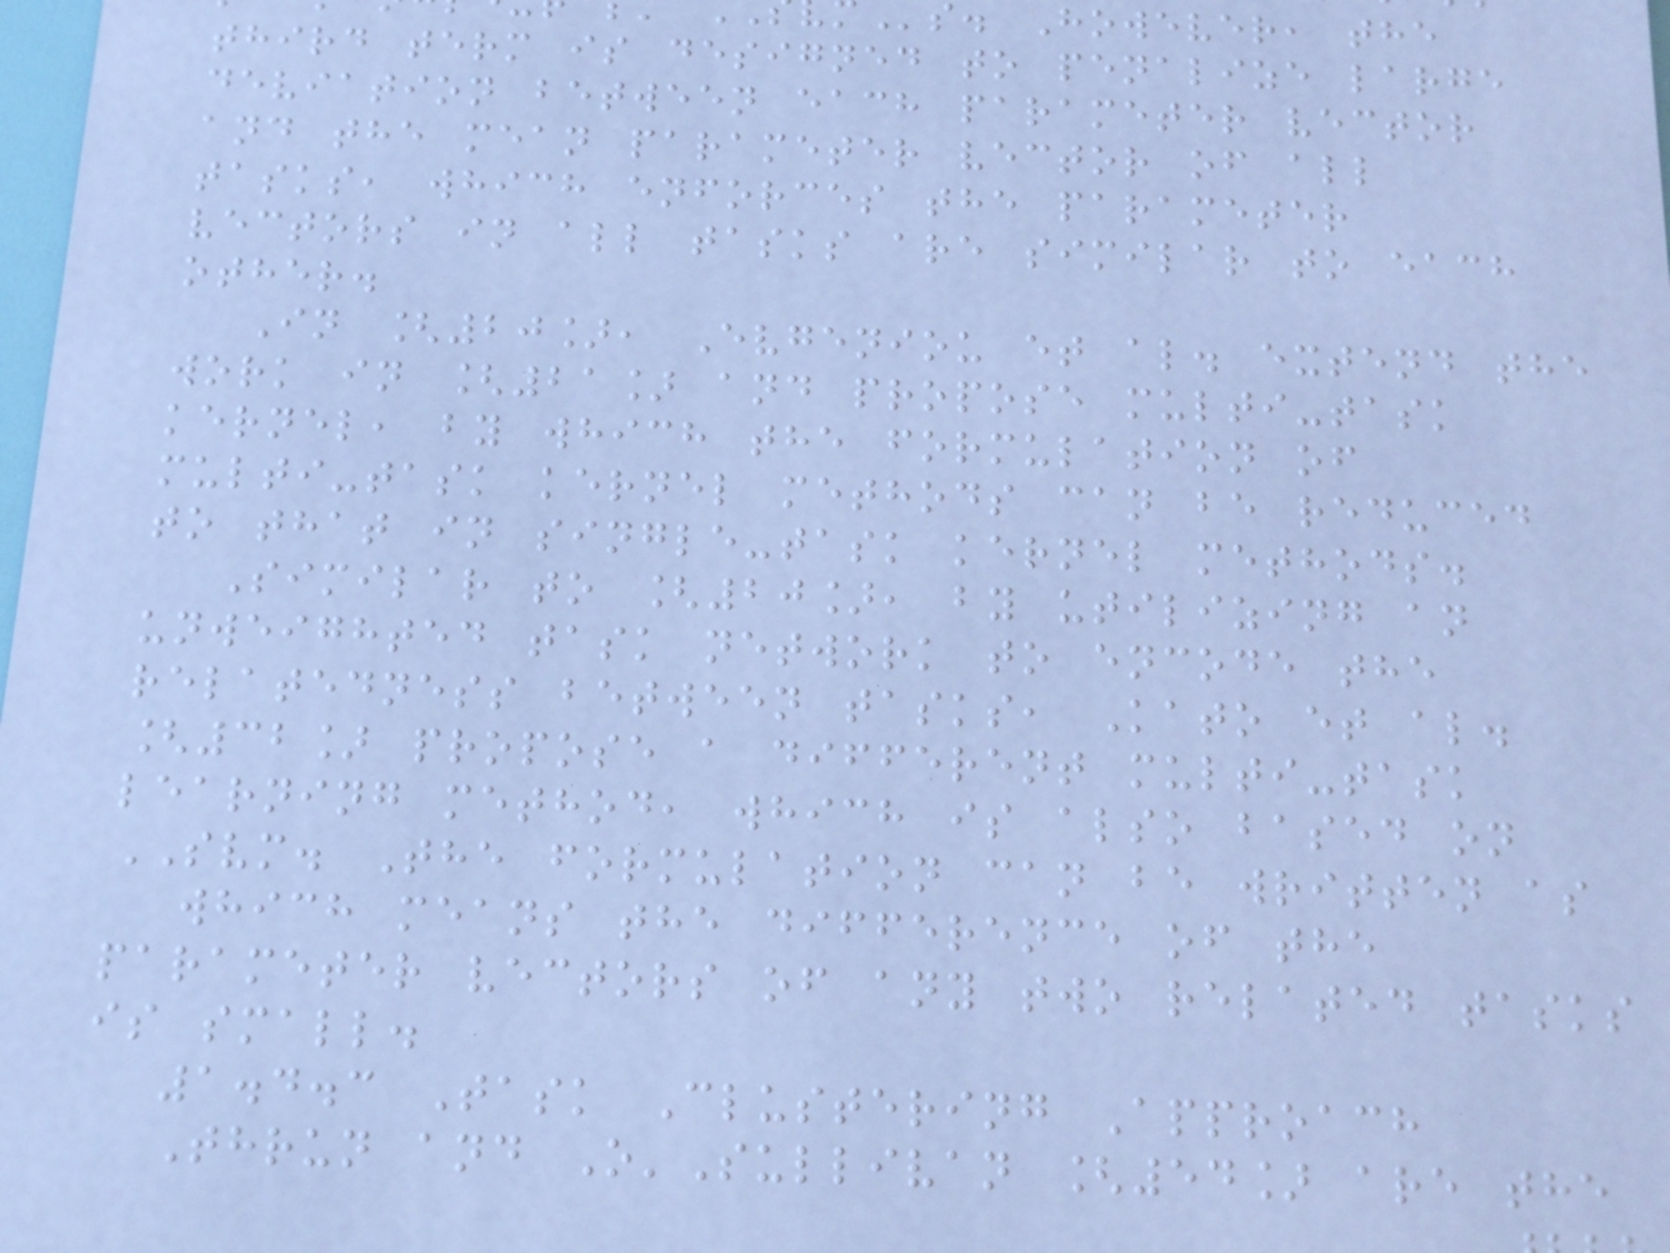s. However, the
third term is designed to penalize large
deviation between each parameter vector
and the mean parameter vector of all
tasks, which enforces the parameter
vectors in all tasks are similar to each
other.
In [20], Evgeniou et al. extend the
work in [21] and propose multi-task
kernel, by which the formulation of
multi-task kernel methods can be reduced
to that in single-task kernel methods.
Similar to [20], by utilizing an
unweighted task network to encode the
relatedness between tasks, Kato et al.
[32] propose a different multi-task
learning method, which is also based on
SVM. The formulation can be written as
which means the difference of the
parameter vectors of any two related tasks
is small.
1.4.3 Task Clustering Approach
Thrun and O'Sullivan [54] are the
